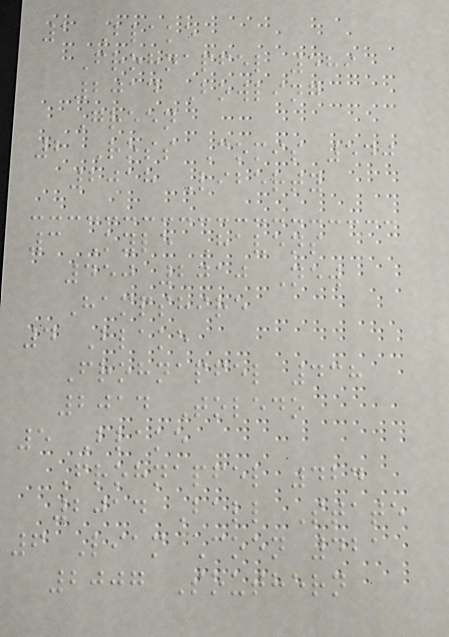1 Blake
Frohnapfel 589
2014 Bowling
Green
2 Ross Comis 540
2018 Liberty
3 Kyle Havens
450 2010 New
Hampshire
4 Blake
Frohnapfel 438
2014 Toledo
5 Blake
Frohnapfel 424
2014 Ball State
6 Liam Coen 421
2007 Southern
